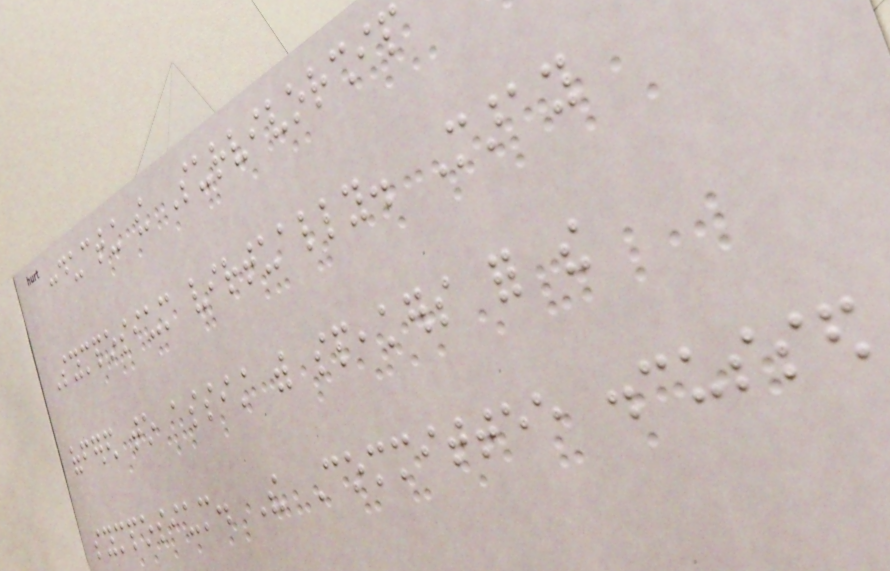conducting the Survivorship
Symposium virtually. Maray
offered to assist with speakers for the
symposium. The Committee discussed
